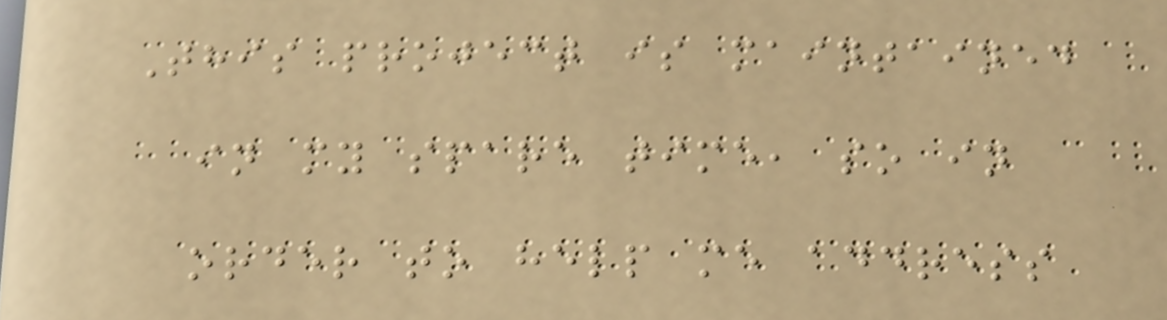This project is maintained
in my spare time, so in
order to help me address
